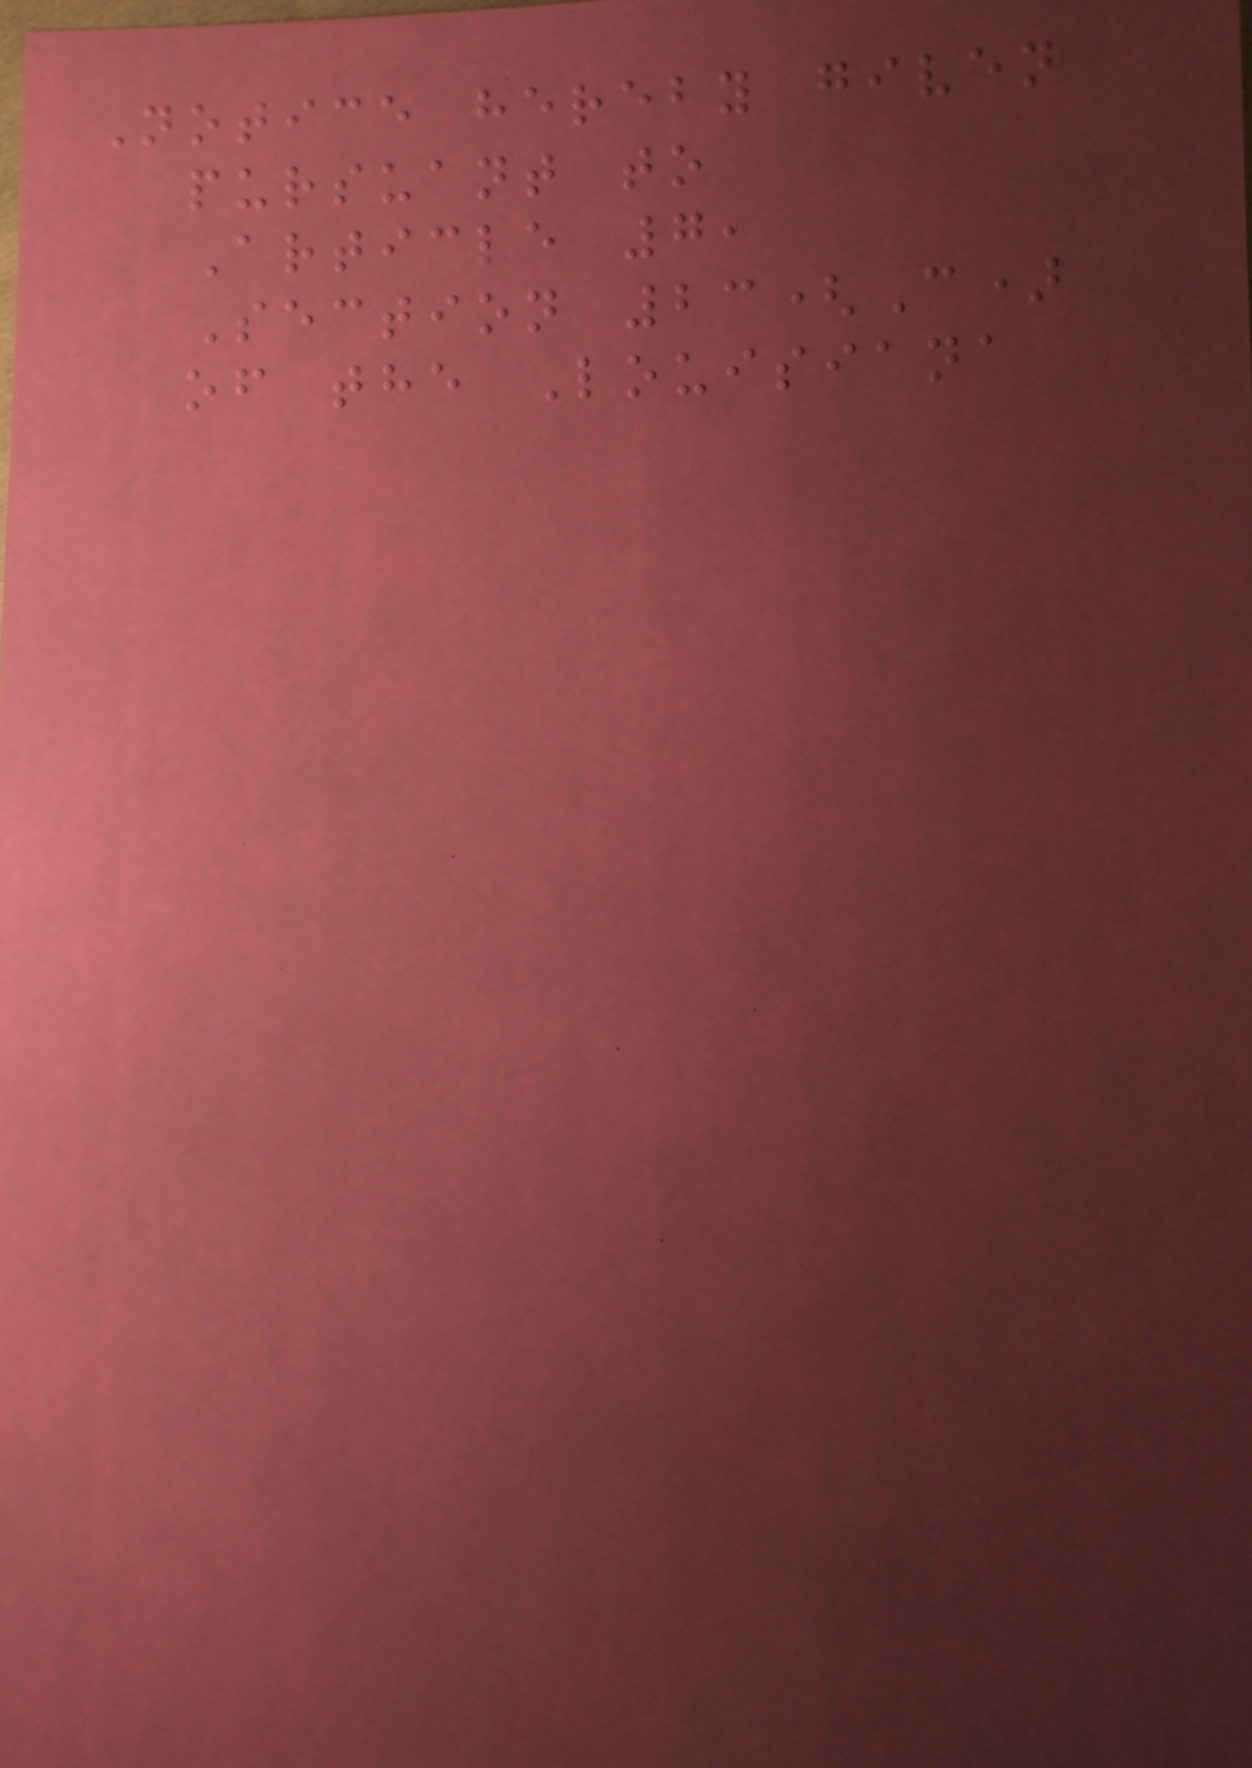Notice hereby given
pursuant to
Article 7,
Section 23(C)
of the Louisiana
